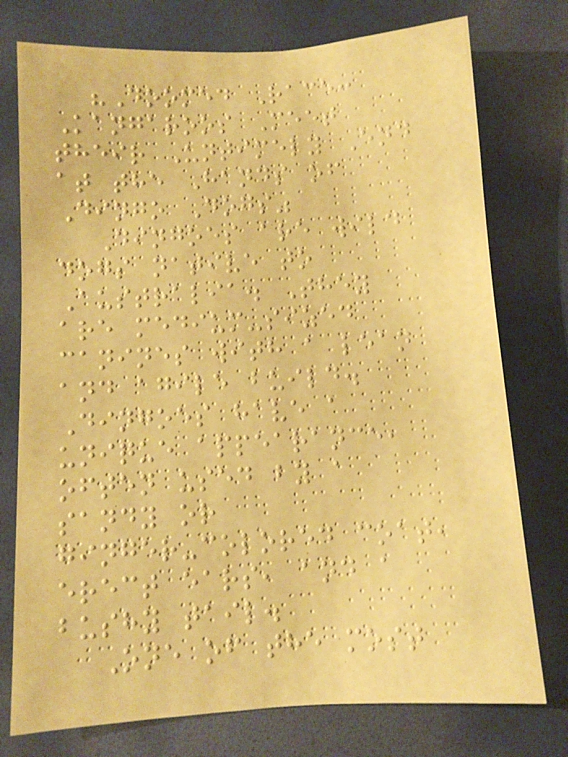"Doomed Race:
Kangaroos Meet
their Untimely End
at the Hands of
Dingo Dogs"
Dingoes are wild
dogs native to
Australia. They
are medium-sized
canines with a lean
and agile build.
Dingoes have a
unique appearance,
often used by a
sandy or
ginger-colored coat,
erect ears, and a
bushy tail.
One of the most
